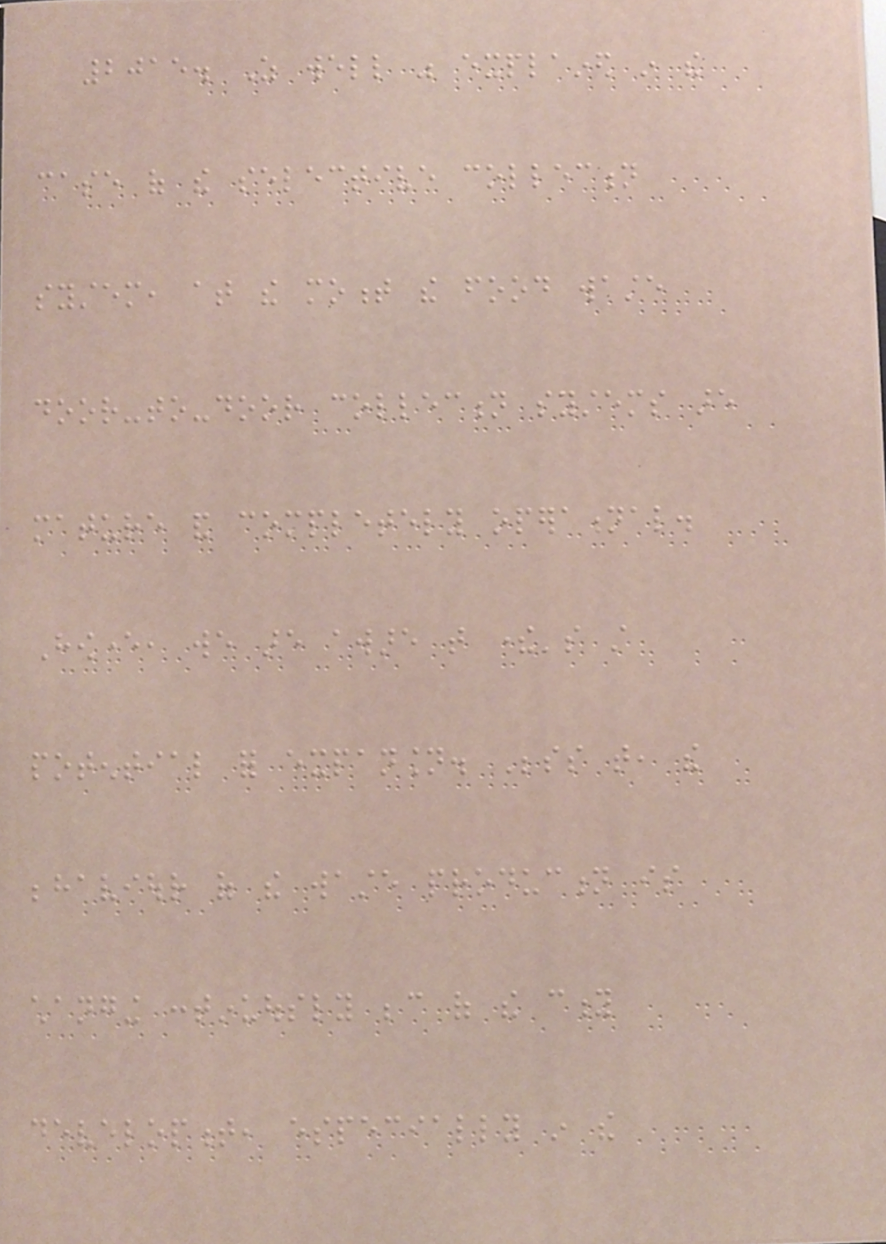2015. As well was explained in the
case of the selective collection
system, at the moment the food waste
door-to-door collection systems are
mature and completely operational.
However, we are aware that there's still
potential for expansion. Besides that, the
behaviour of the waste production is
changing continuously because of the city
development, especially in the
